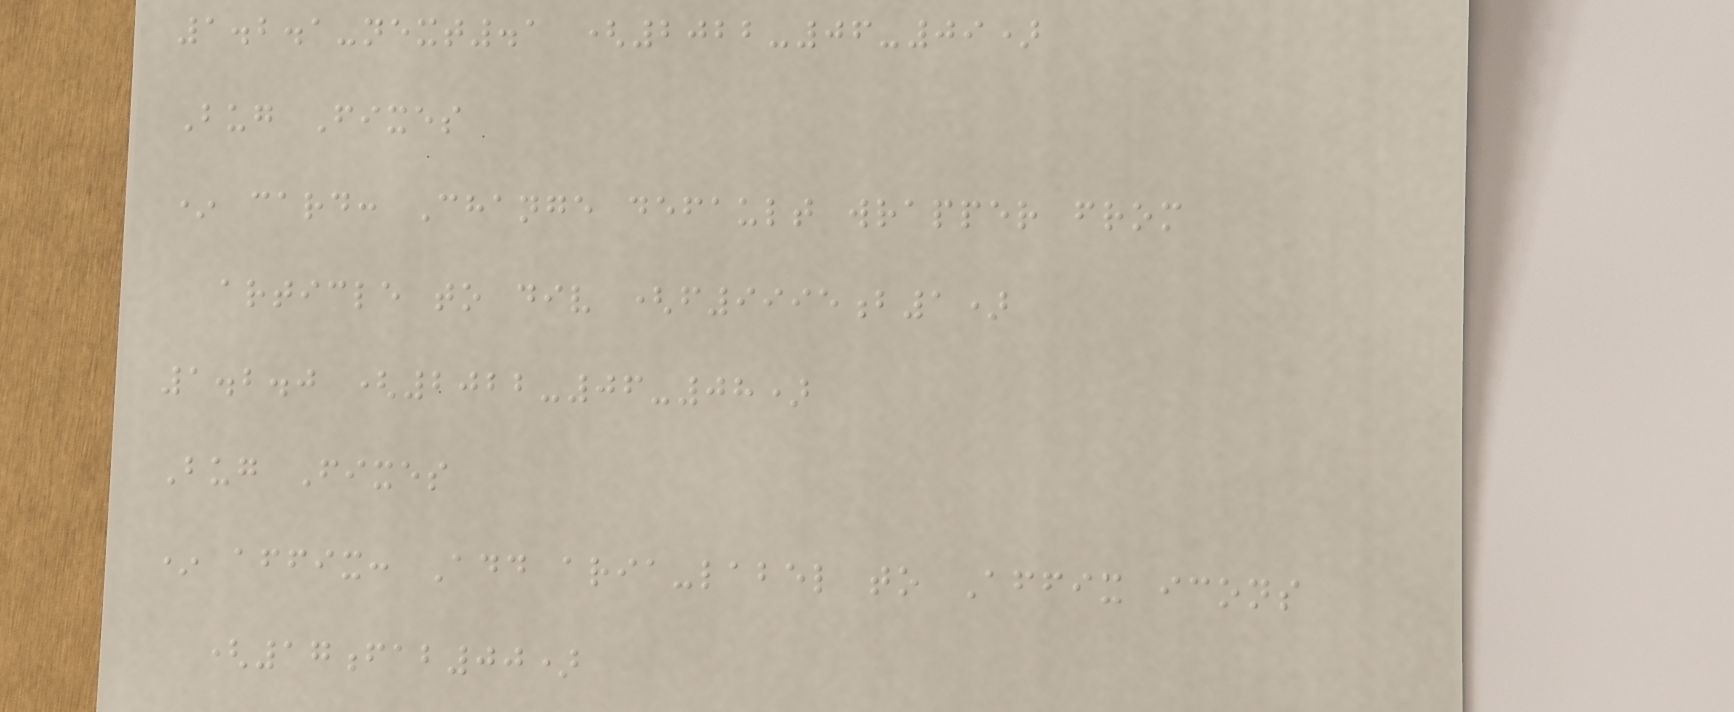1.2.1-next.1 (2022-06-09)
Bug Fixes
* card: Change default wrapper from
article to div (f9995b1)
1.2.0 (2022-06-08)
Bug Fixes
* affix: Add aria-label to Affix icons
(17fab00)
